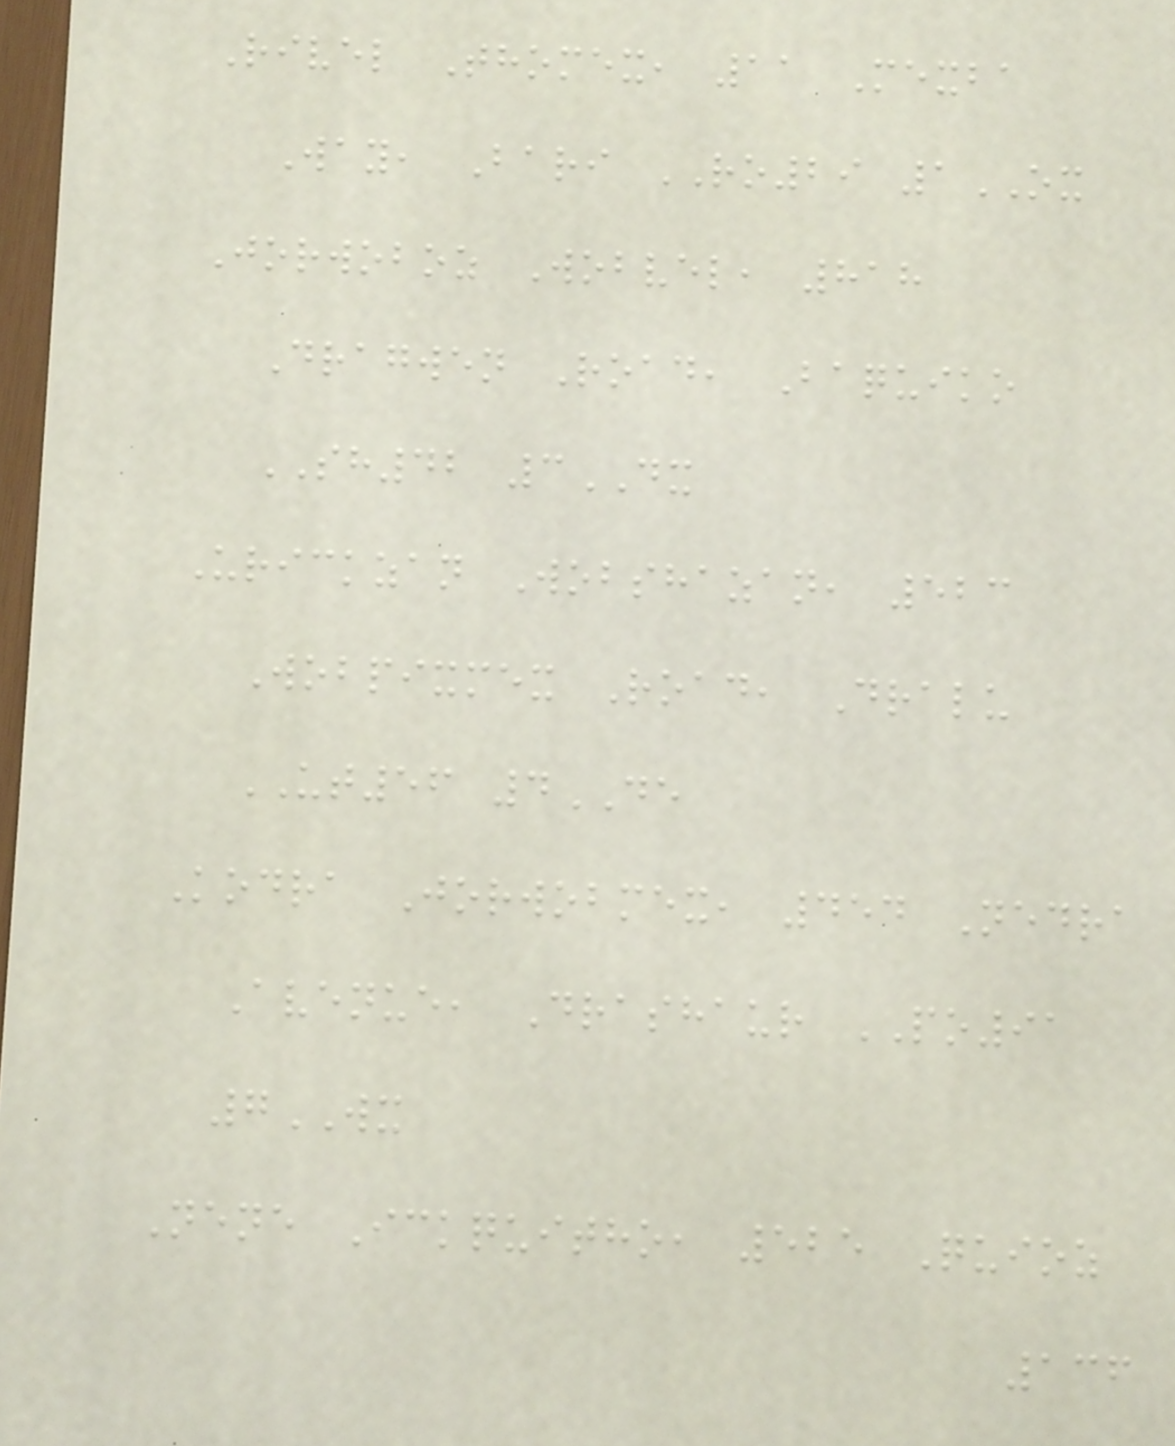Rivel Thomex, 11 Mexba
Way, Bari RO29 1OX
Jorwoboz Wobvel, 818
Dragwen Road, Baquiko
SH42 3DX
Urickzan Wobshazan, 523
Wobpixmex Road, Dralu
UT56 4DE
Kodra Jorwobmex, 454 Nedra
Avenue, Drashaur PO91
7WX
Nene Ickquitho, 525 Quioz
136
